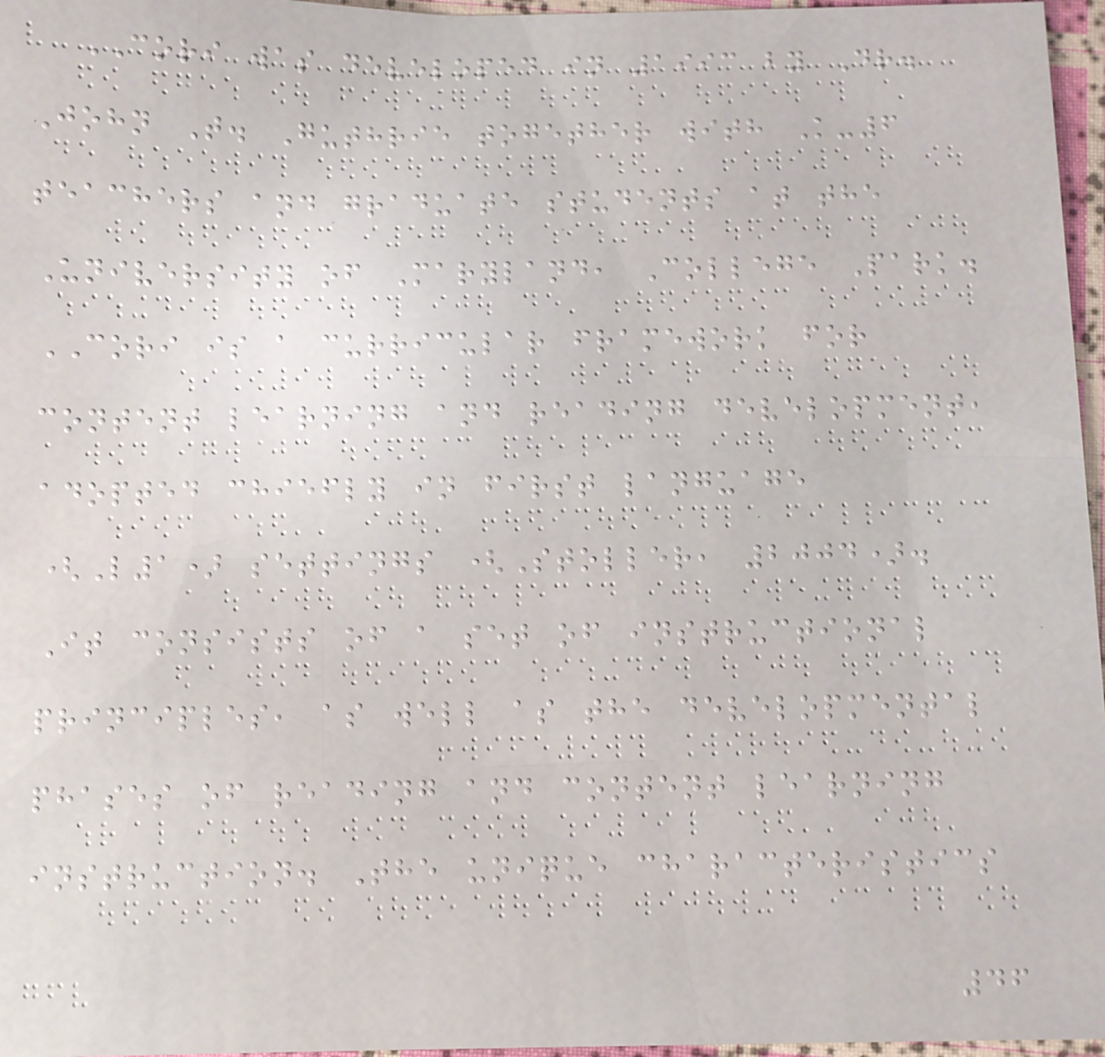CORI was developed in 1993 by Dr.
John T. Guthrie together with K-6
teachers and graduate students at the
University of Maryland, College Park.
CORI is a curricular framework for
content learning and reading development,
adopted chiefly in first language
(L1) settings (Stoller, 2004).
It consists of a set of instructional
principles, as well as the developmental
phases of reading and content learning
instruction. The unique characteristics
46
